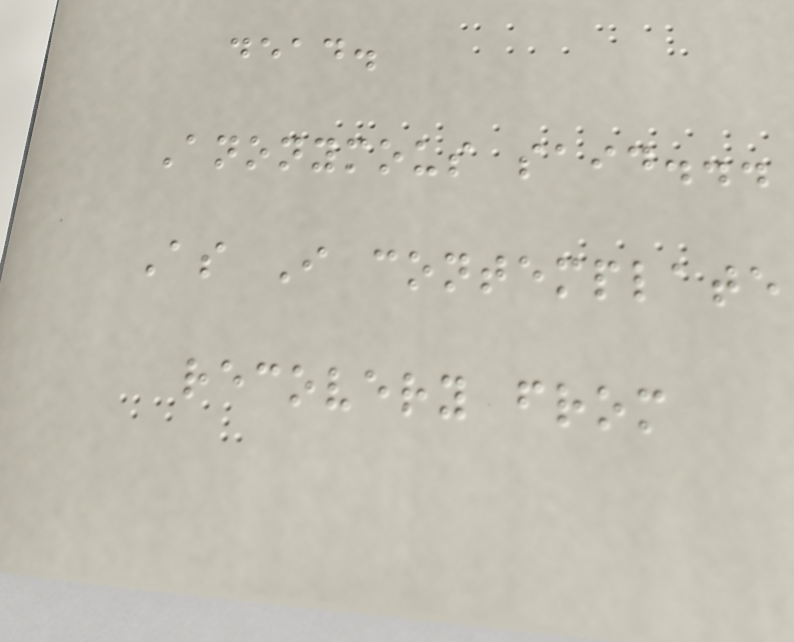dead.
Anonymous said...
As I contemplate
recovery from
